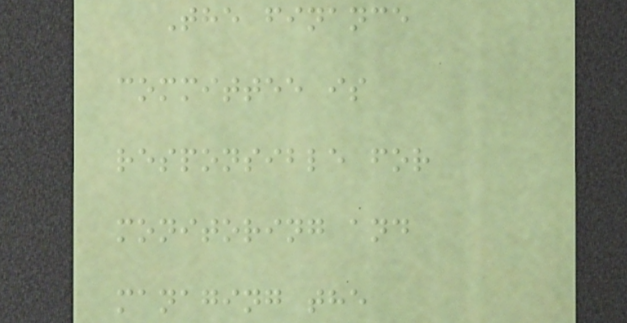The finance
committee is
responsible for
monitoring and
managing the
